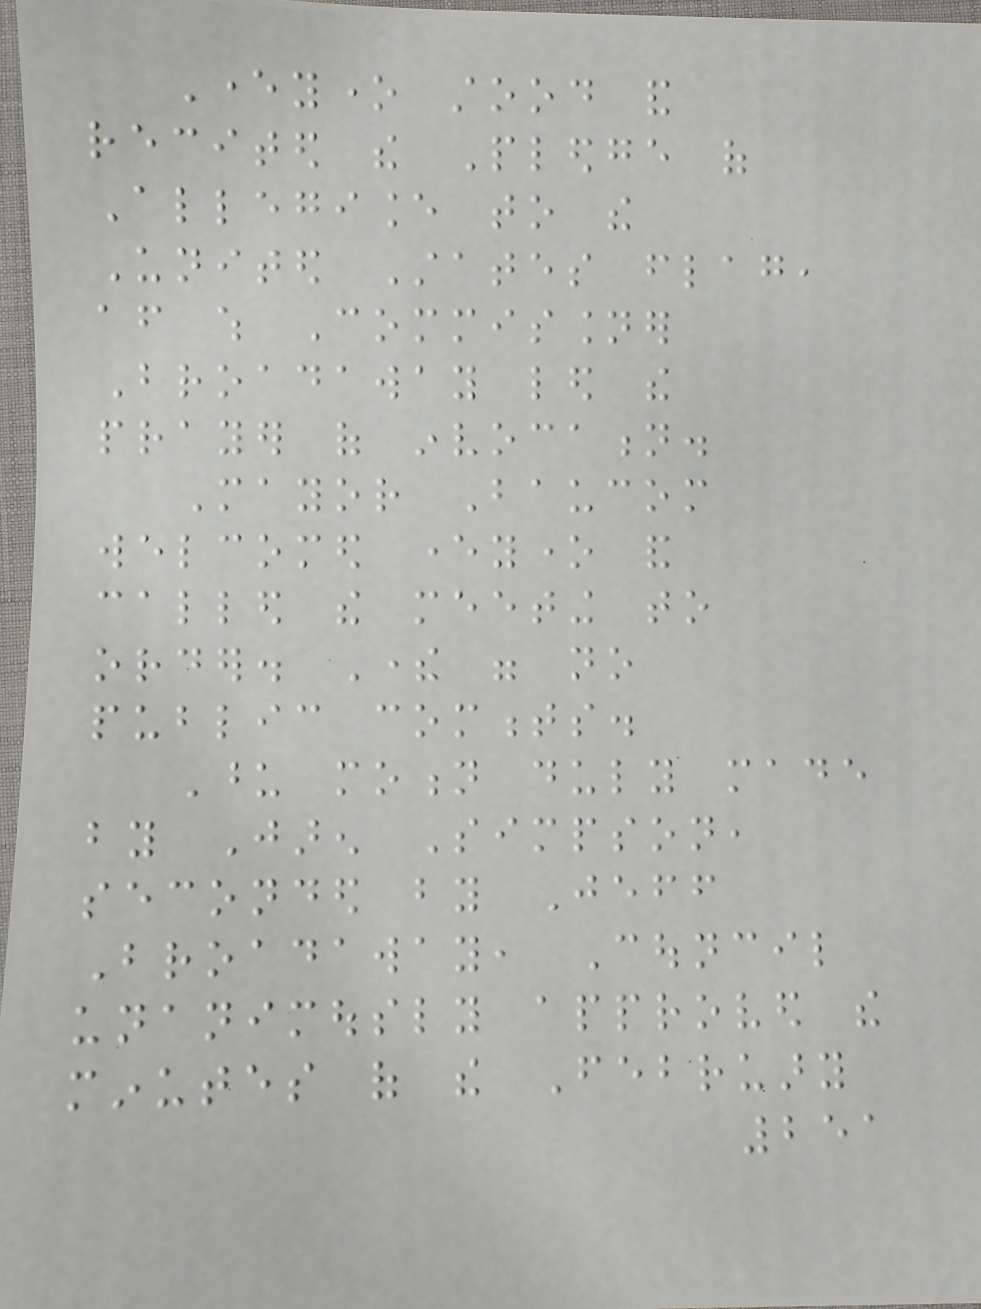Everyone stood and
recited the Pledge of
Allegiance to the
United States flag,
after which Commissioner
Broadaway led the
prayer of invocation.
Mayor Baucom
welcomed everyone and
called the meeting to
order. There were no
public comments.
Upon motion duly made
by Jaren Simpson,
seconded by Jeff
Broadaway, Council
unanimously approved the
minutes of the February
251
